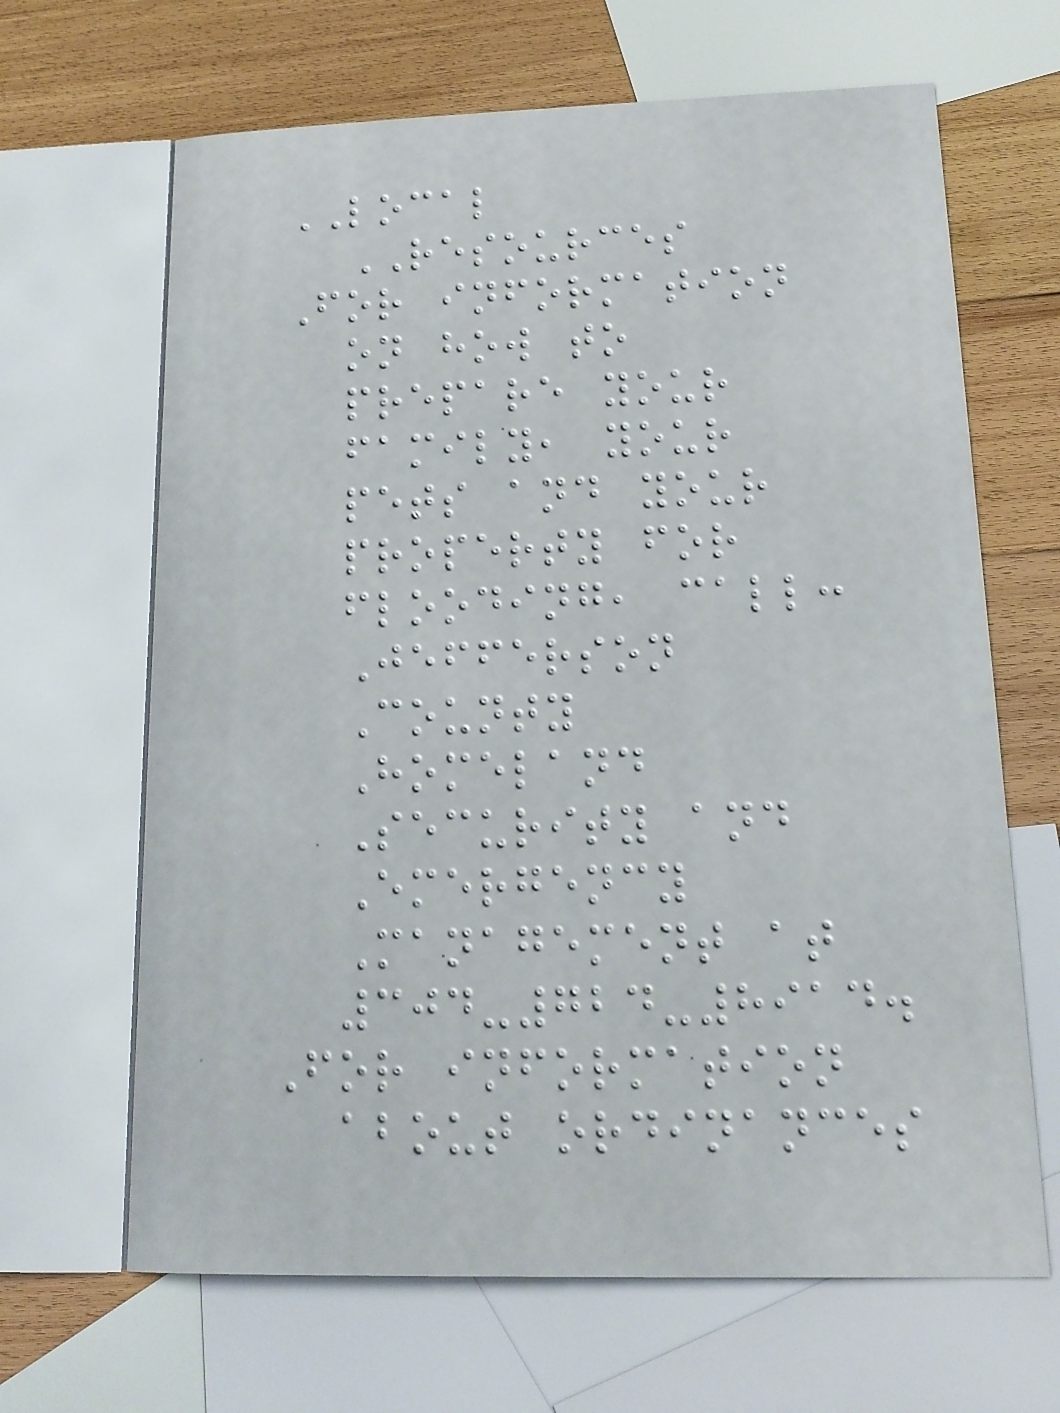LOCAL
RESOURCES
For information
on how to
prepare your
family, your
pets and your
property for
flooding, call:
Jefferson
County
Homeland
Security and
Emergency
Management at
304-724-8914.
For information
about ordinances
